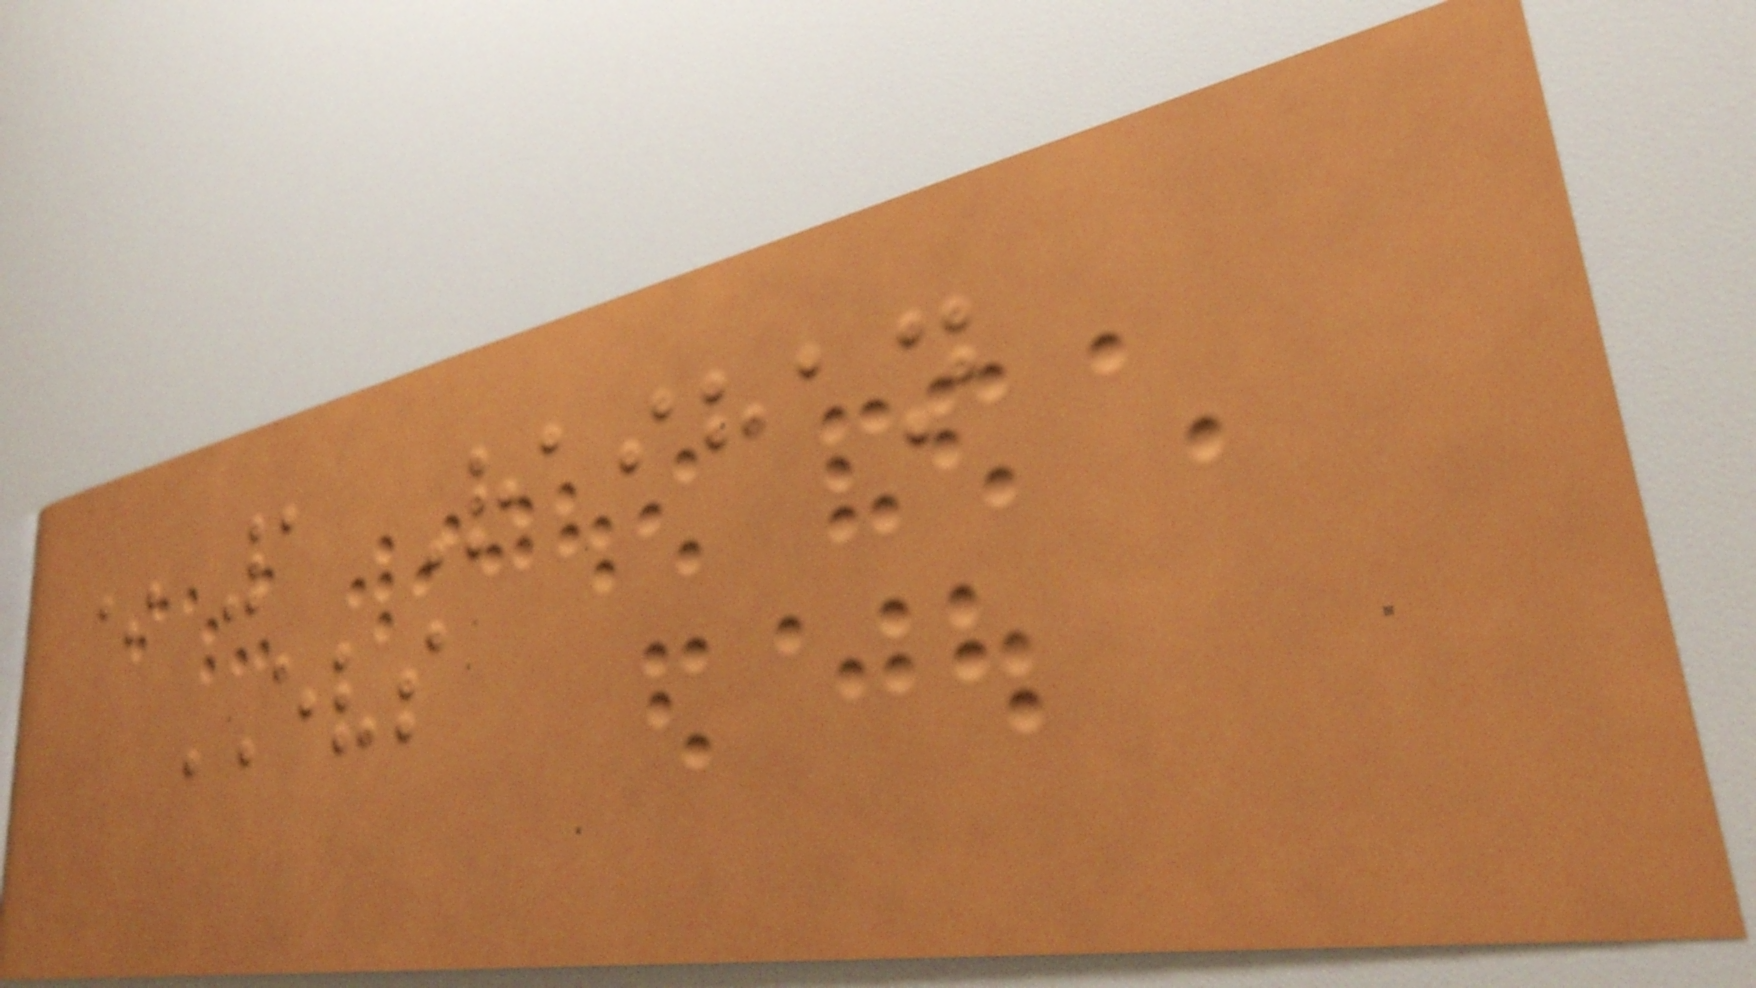* 1 Raihan
EVS
